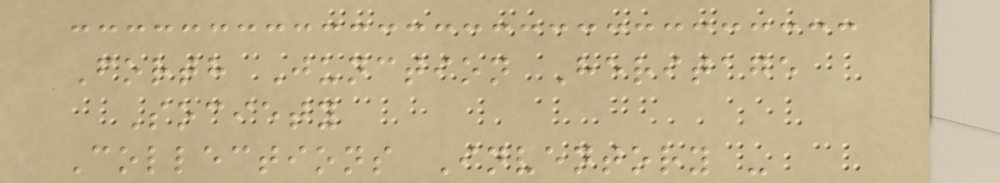Forth Junction Heritage
Society
Collections Inventory -
